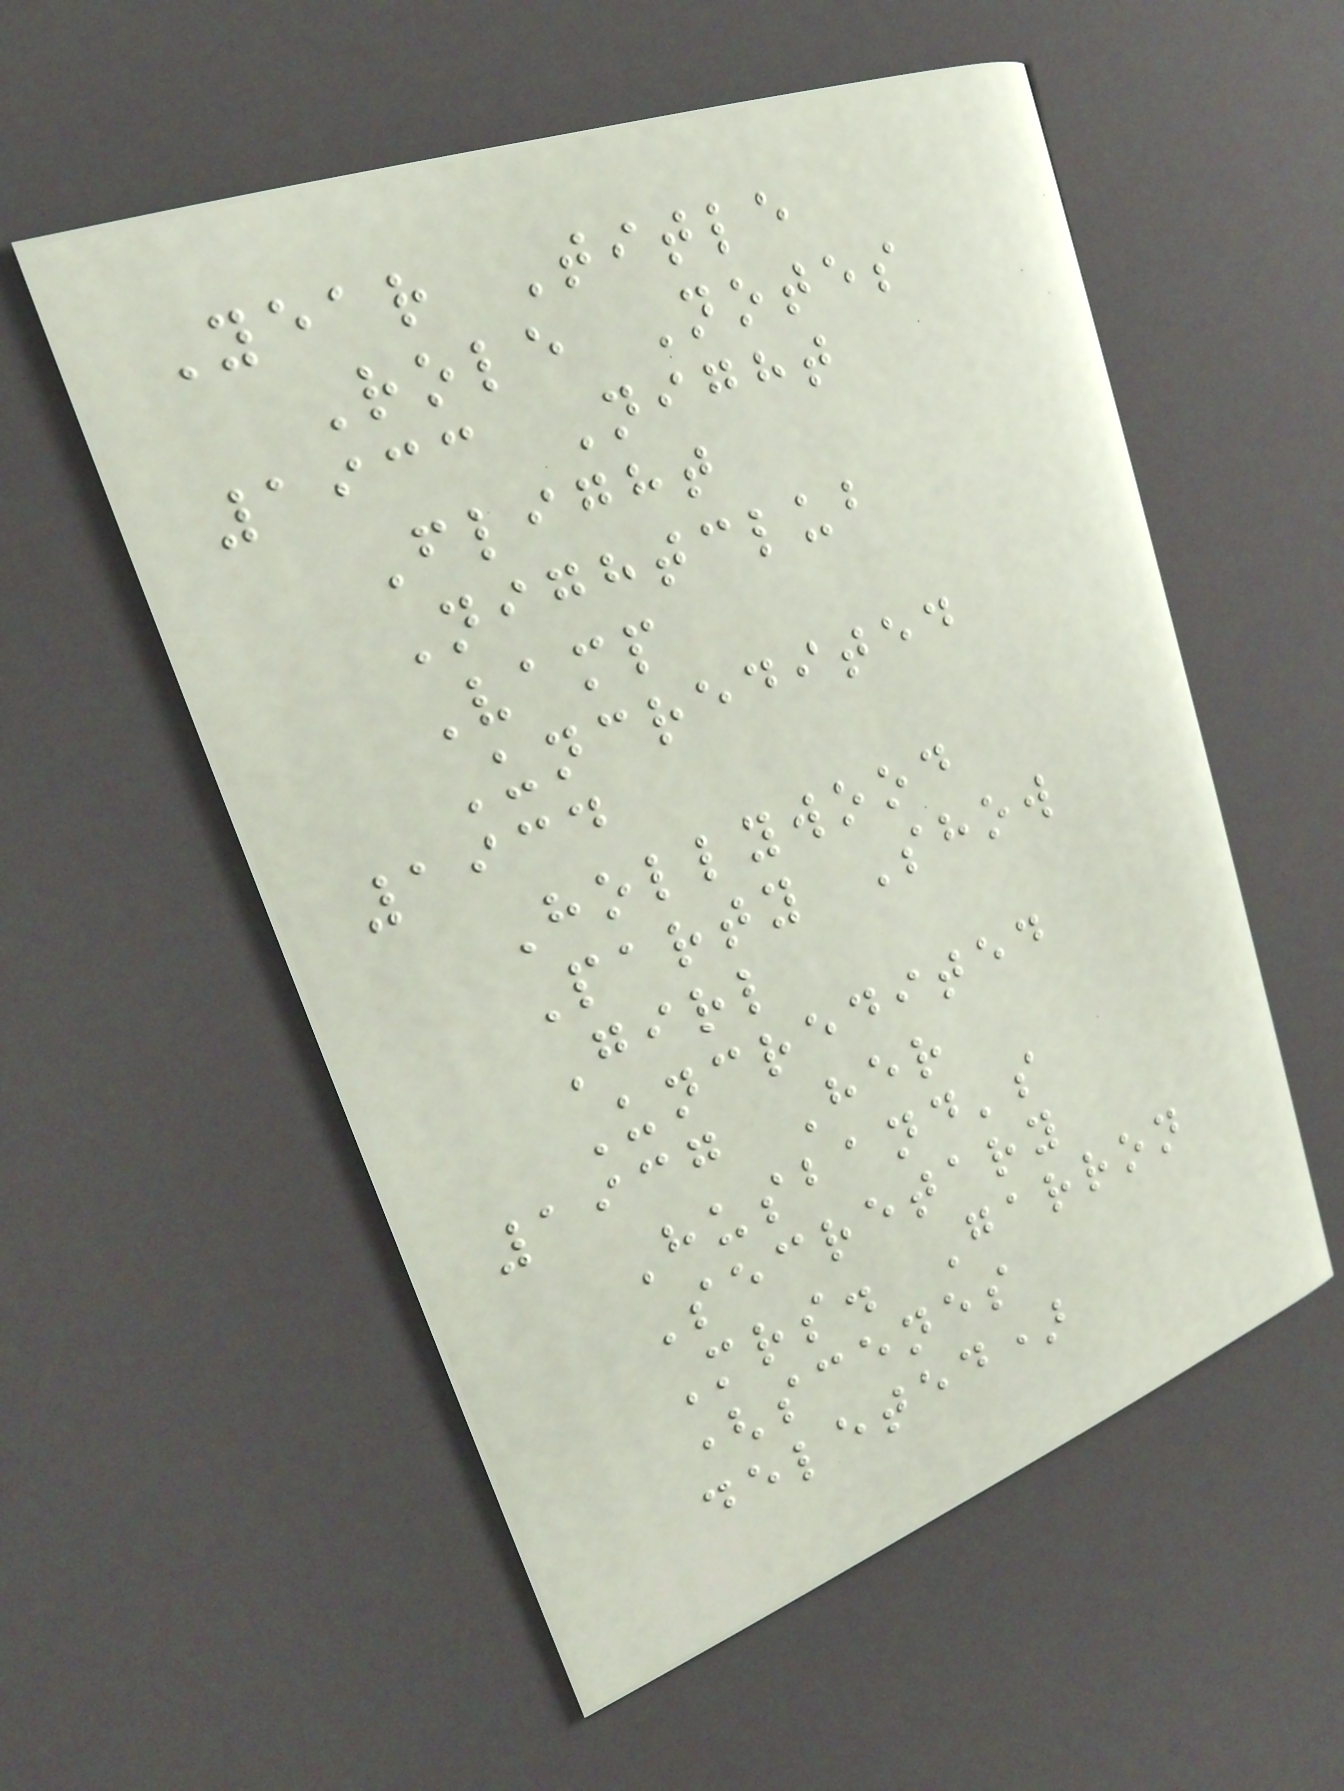Year Title
Role Notes
1933 Night
Flight
Nightclub
Vamp
Uncredited
1934
Hollywood
Party Show
Girl
Uncredited
1937 Her
Husband's
Secretary
Mrs. Garron
(scenes
deleted)
